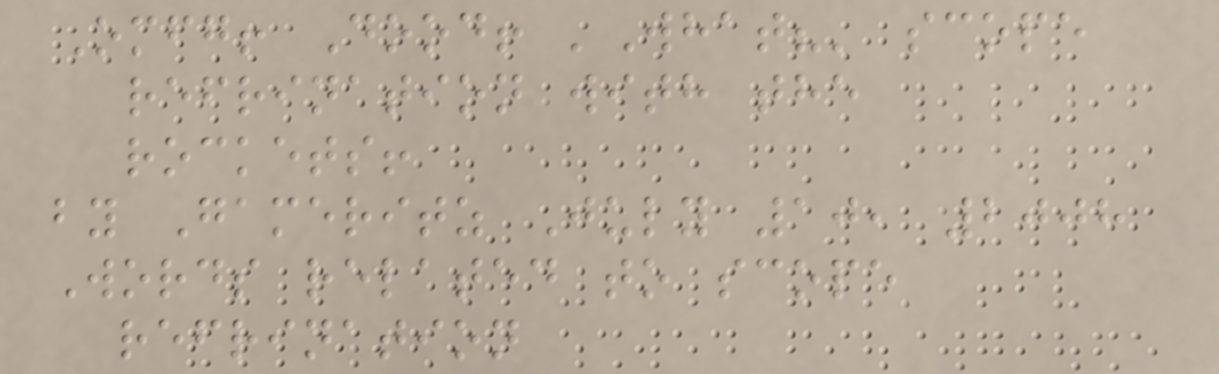Omfg! Dood! 'What?' scope
refrination with the
rockets!
by Gameritz July 10, 2008
Words related to scope
refrination
